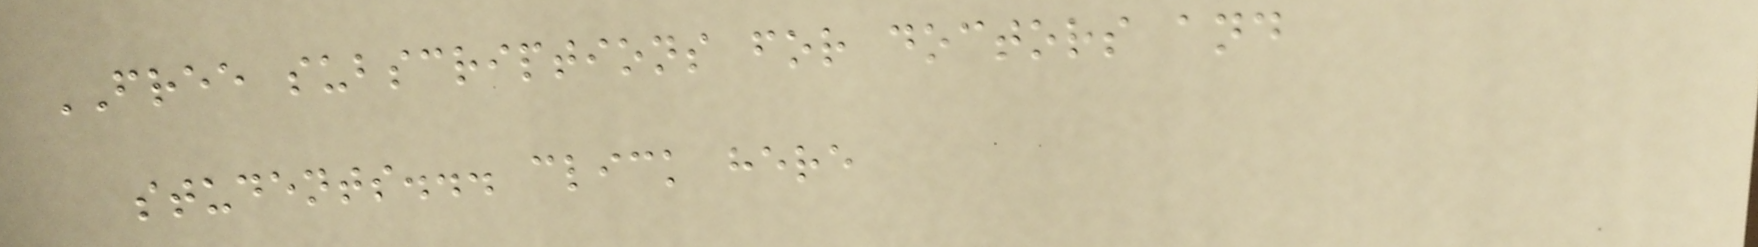FREE subscriptions for doctors and
students... click here
